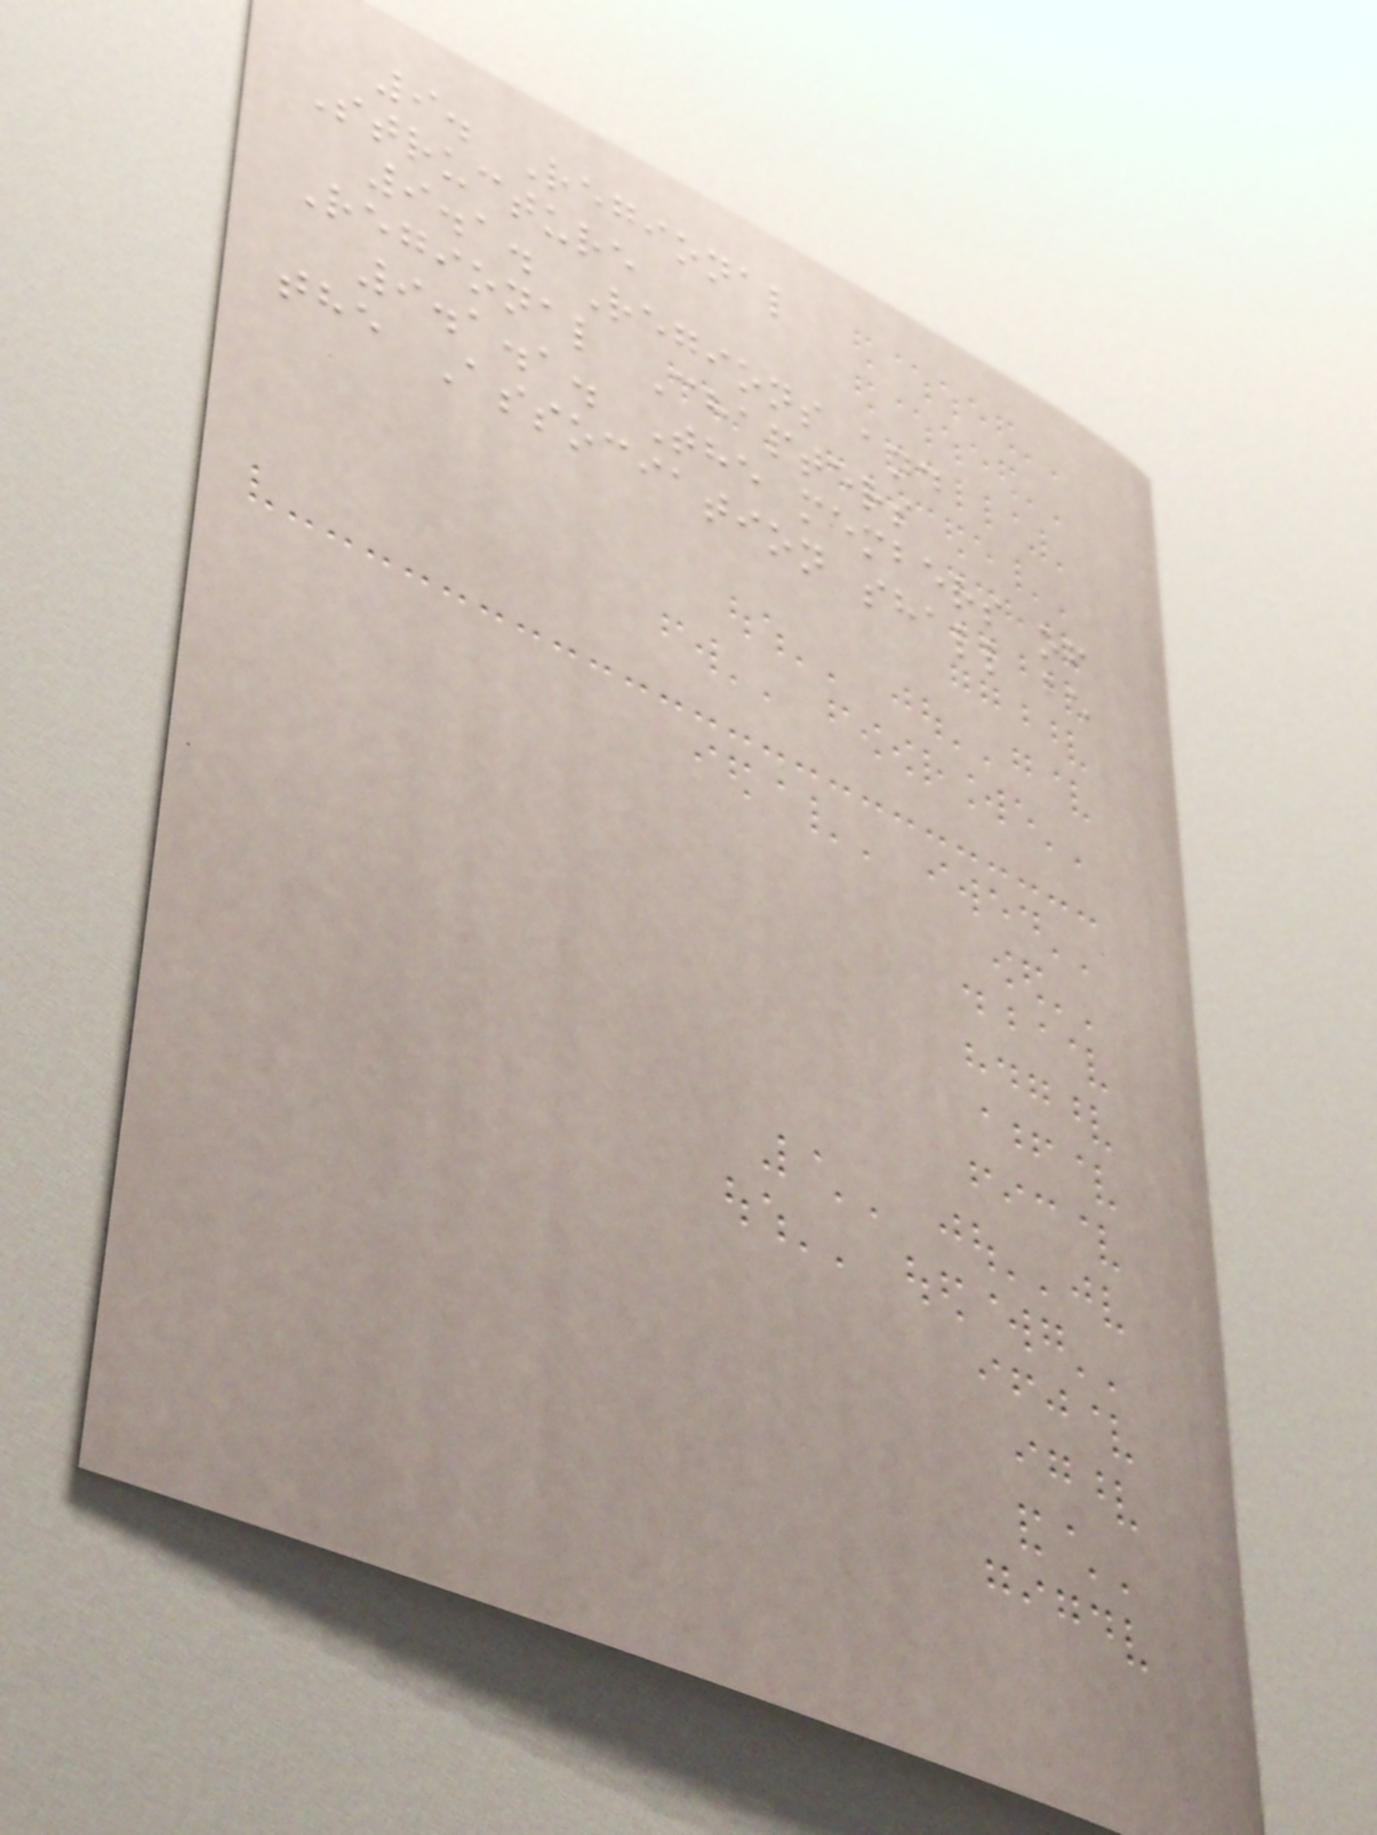9. Regional
Structure
9.1. Regions and
Regional Chapters
9.1.1. The members of
the Association shall be
